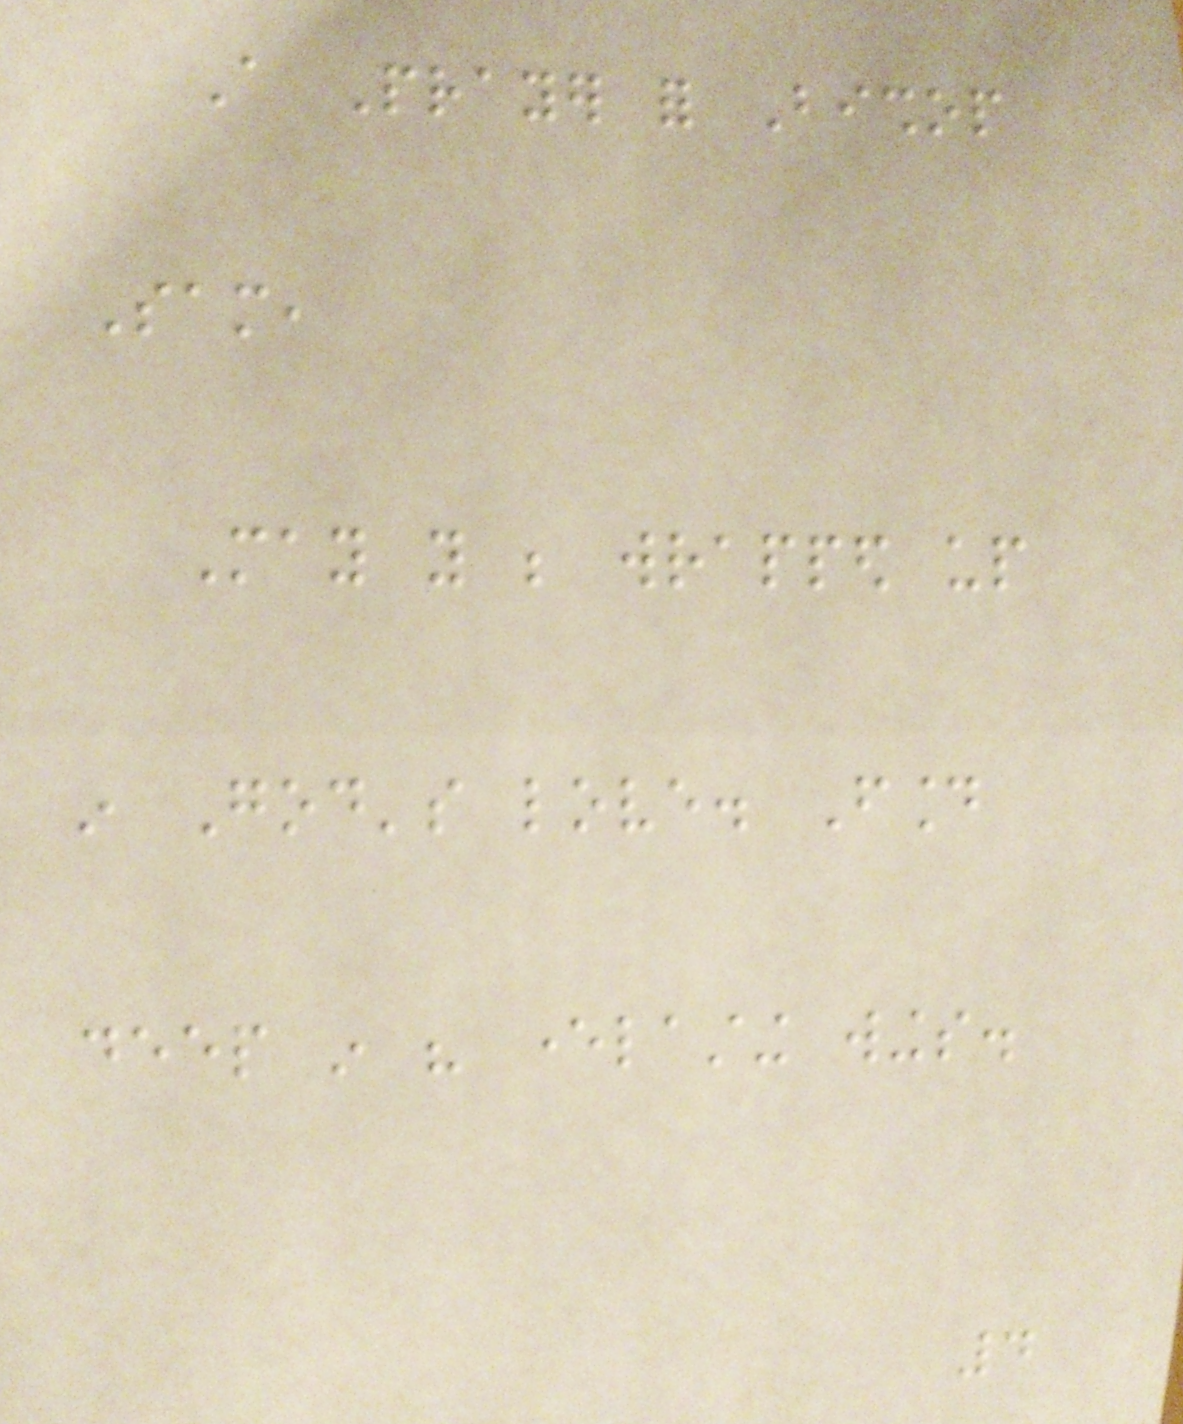A Prayer for Bishop
Sam,
May you be wrapped up
in God's love. Found
deep in his everlasting wings.
4
